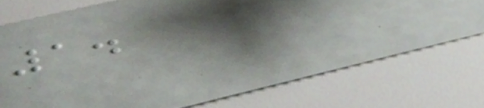1.
